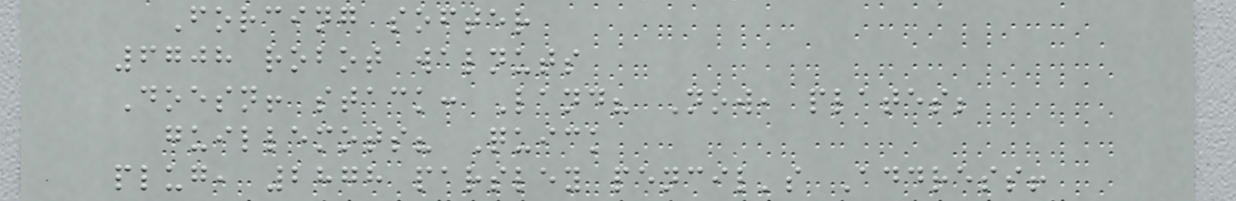Forcing softer
6708 robot walnuts
Doesn! stack: Land? Now, plates;
guillemots? Quick
plug, 2878 parsley pencil's Address!
